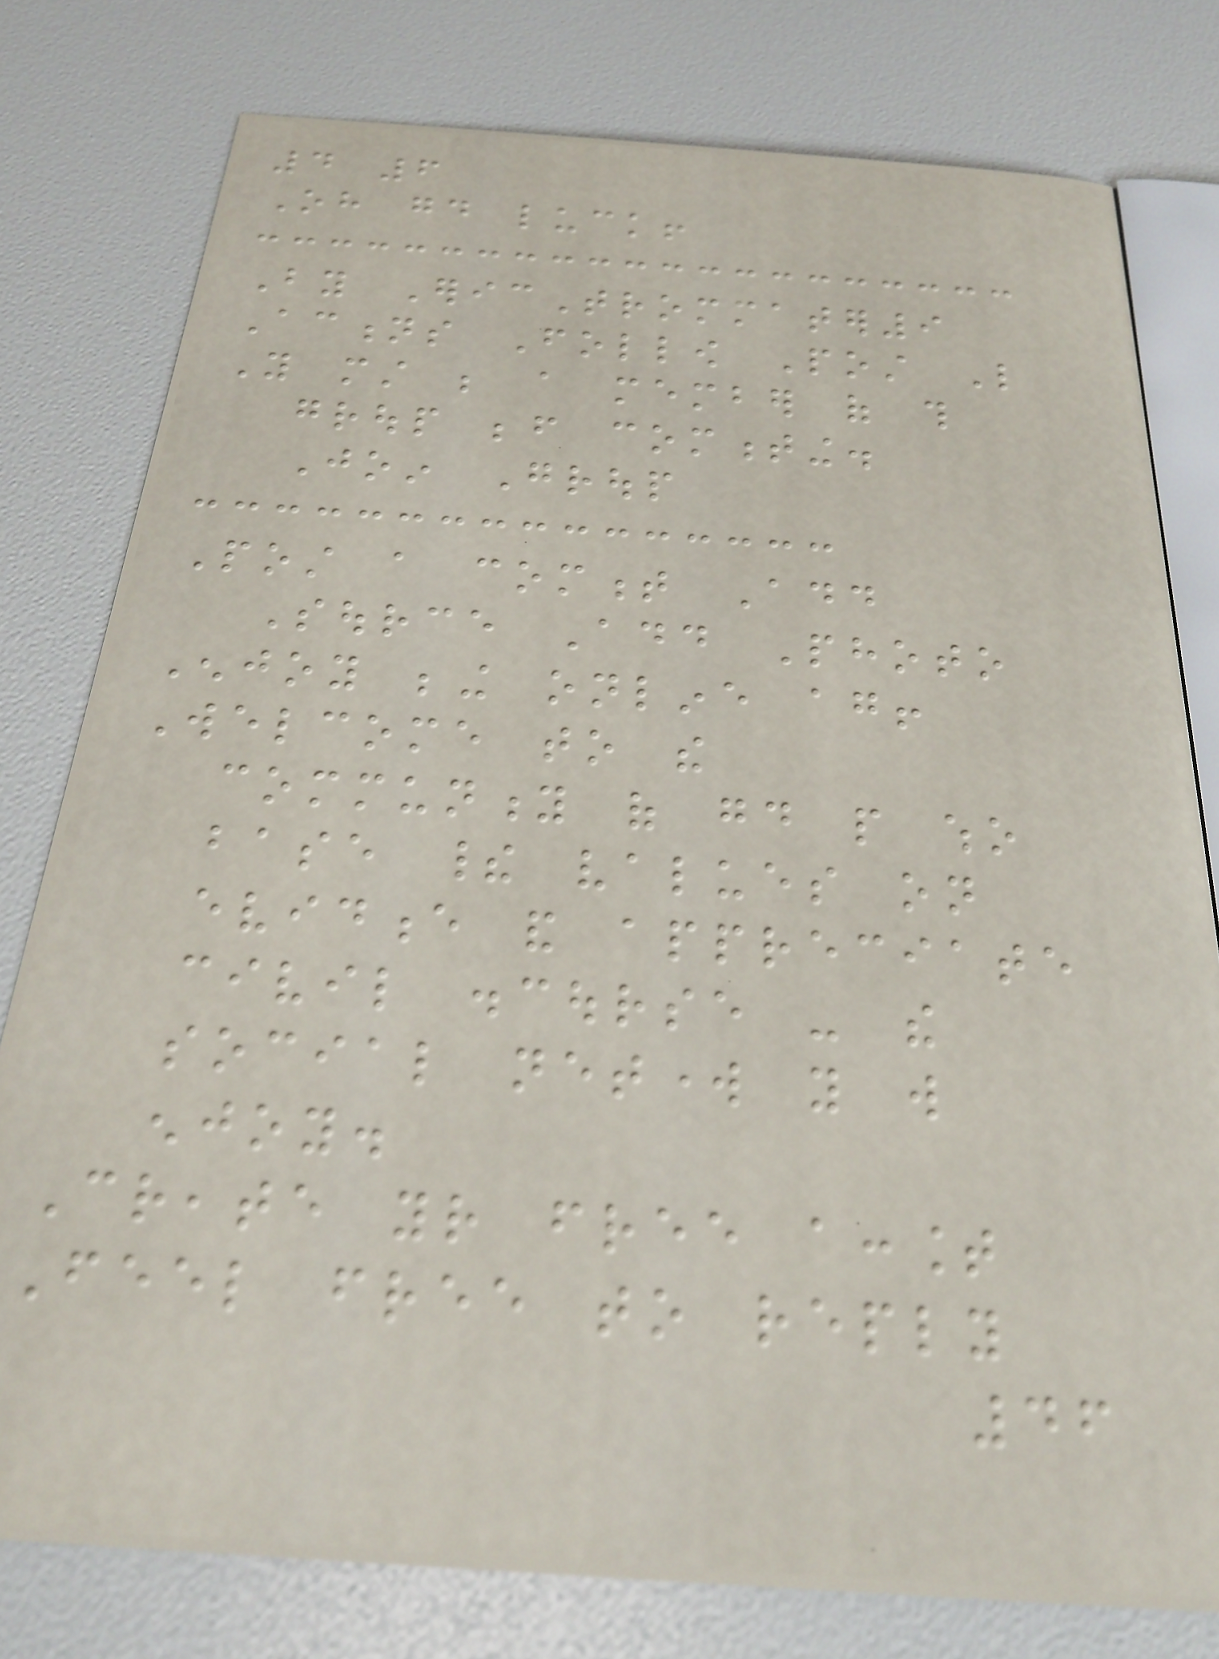4 6
Oh good luck!
By EricTrommater9
Actions Follow Post Like
You must be a member of this
group before commenting.
Join Group
Post a comment Add
Source Add Photo
Enjoy being online again!
Welcome to the
community of good people who
base their values on
evidence and appreciate
civil discourse - the
social network you will
enjoy.
Create your free account
Feel free to reply
46
